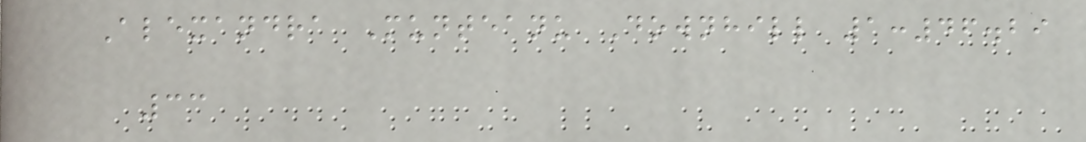Alexandra Munteanu Downhill 1:46.29
33
